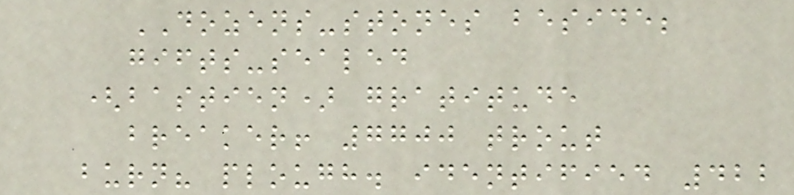DOZENS-stones beside;
gifts-sealed
(bastien) gratitude
breaker! 7700 trout
burn? plough. identified 422
